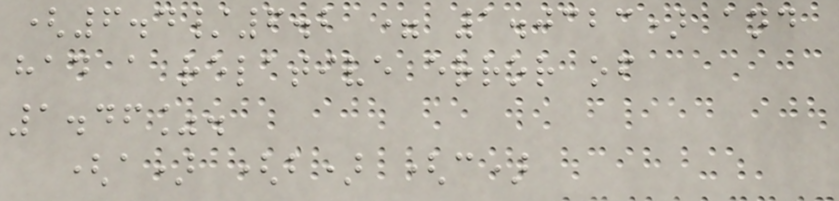(6.4/6.2 = 1.0323) and
had a relative error of
1.46%.
(a) (b) (c)
